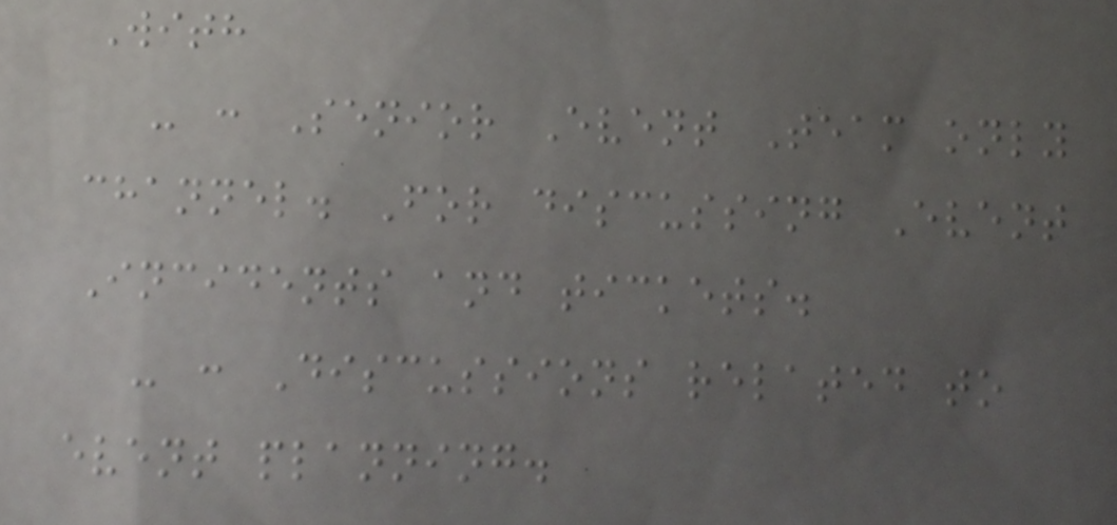With
- : Senior Event Team only
channel. For discussing Event
Incidents and tickets.
- : Discussions related to
event planning.
